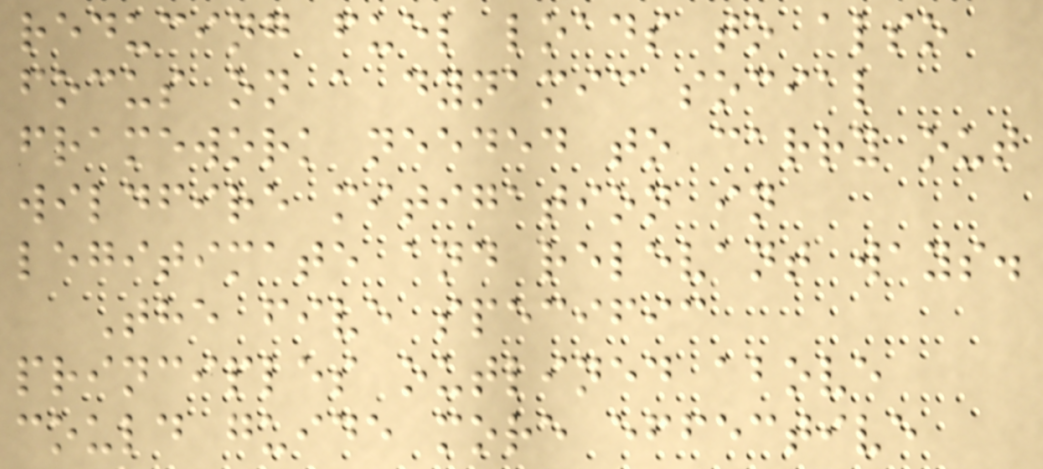reducing fuel loads to also
focus on a dynamic social
framework needed to carry out
wildfire mitigation in
legitimate and relevant ways.
The five specific
principles outlined above
could guide more effective
